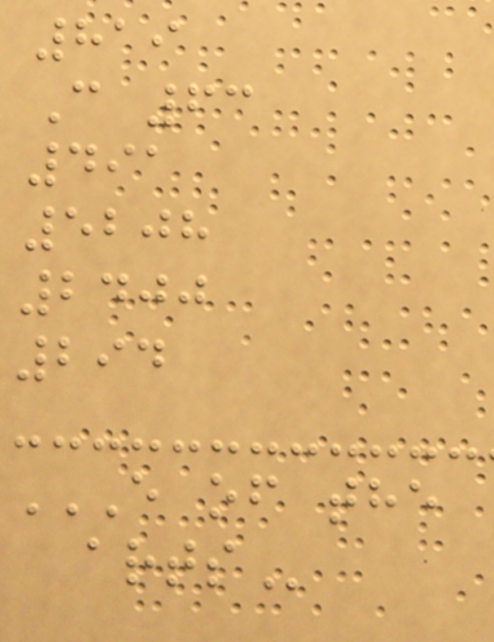819
C 63
491
5208
2400
294
E OF THE
ARTS
